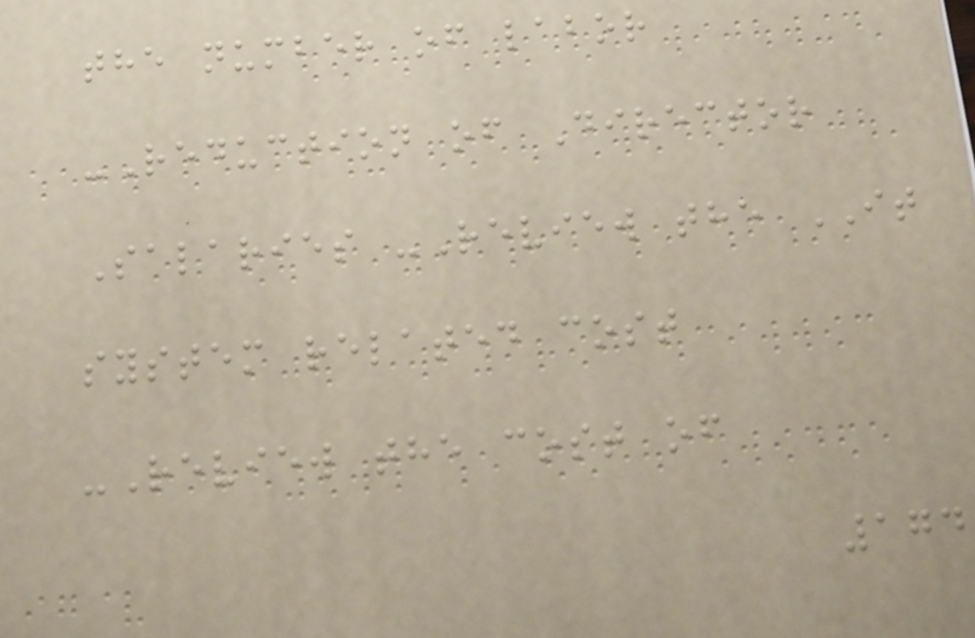the number of labor
-Reduction of Director
Salaries -Review the IT
system related cost
-Review the cost of
174
